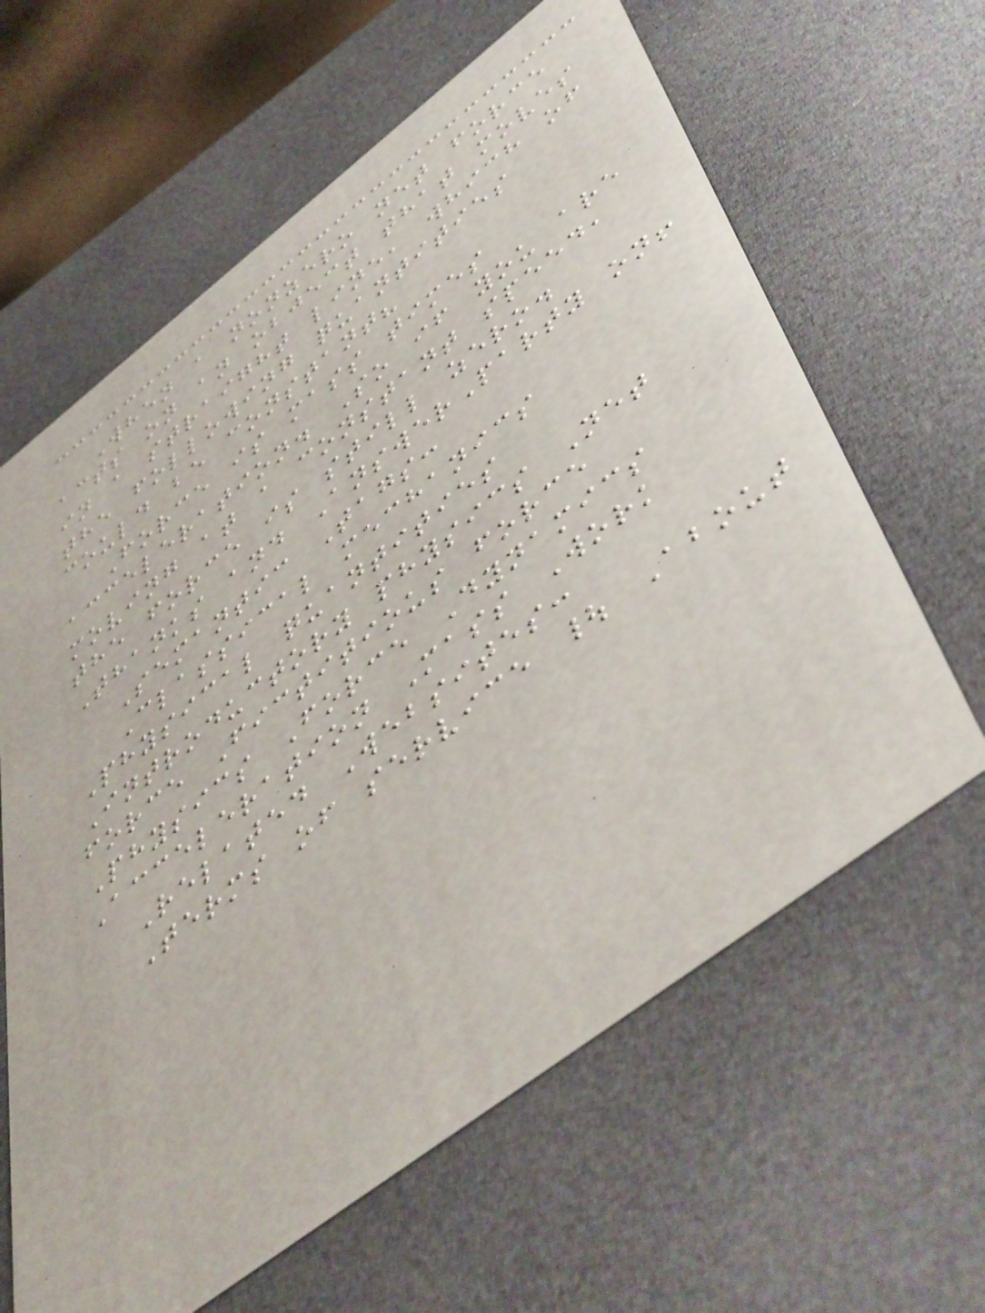When a nonzero net force
acts on an object that moves
in a straight line, which of
the following quantities
could be constant?
Force is mass times
acceleration. So if you are
moving at a constant speed,
the force is still zero.
Thanks and AnswerParty on!
Semantic Tags:
Classical mechanics
Physical quantities
Introductory physics Net
force Fictitious force
Physics Force Dynamics
Acceleration Mass Work
Related Websites:
Terms of service | About
